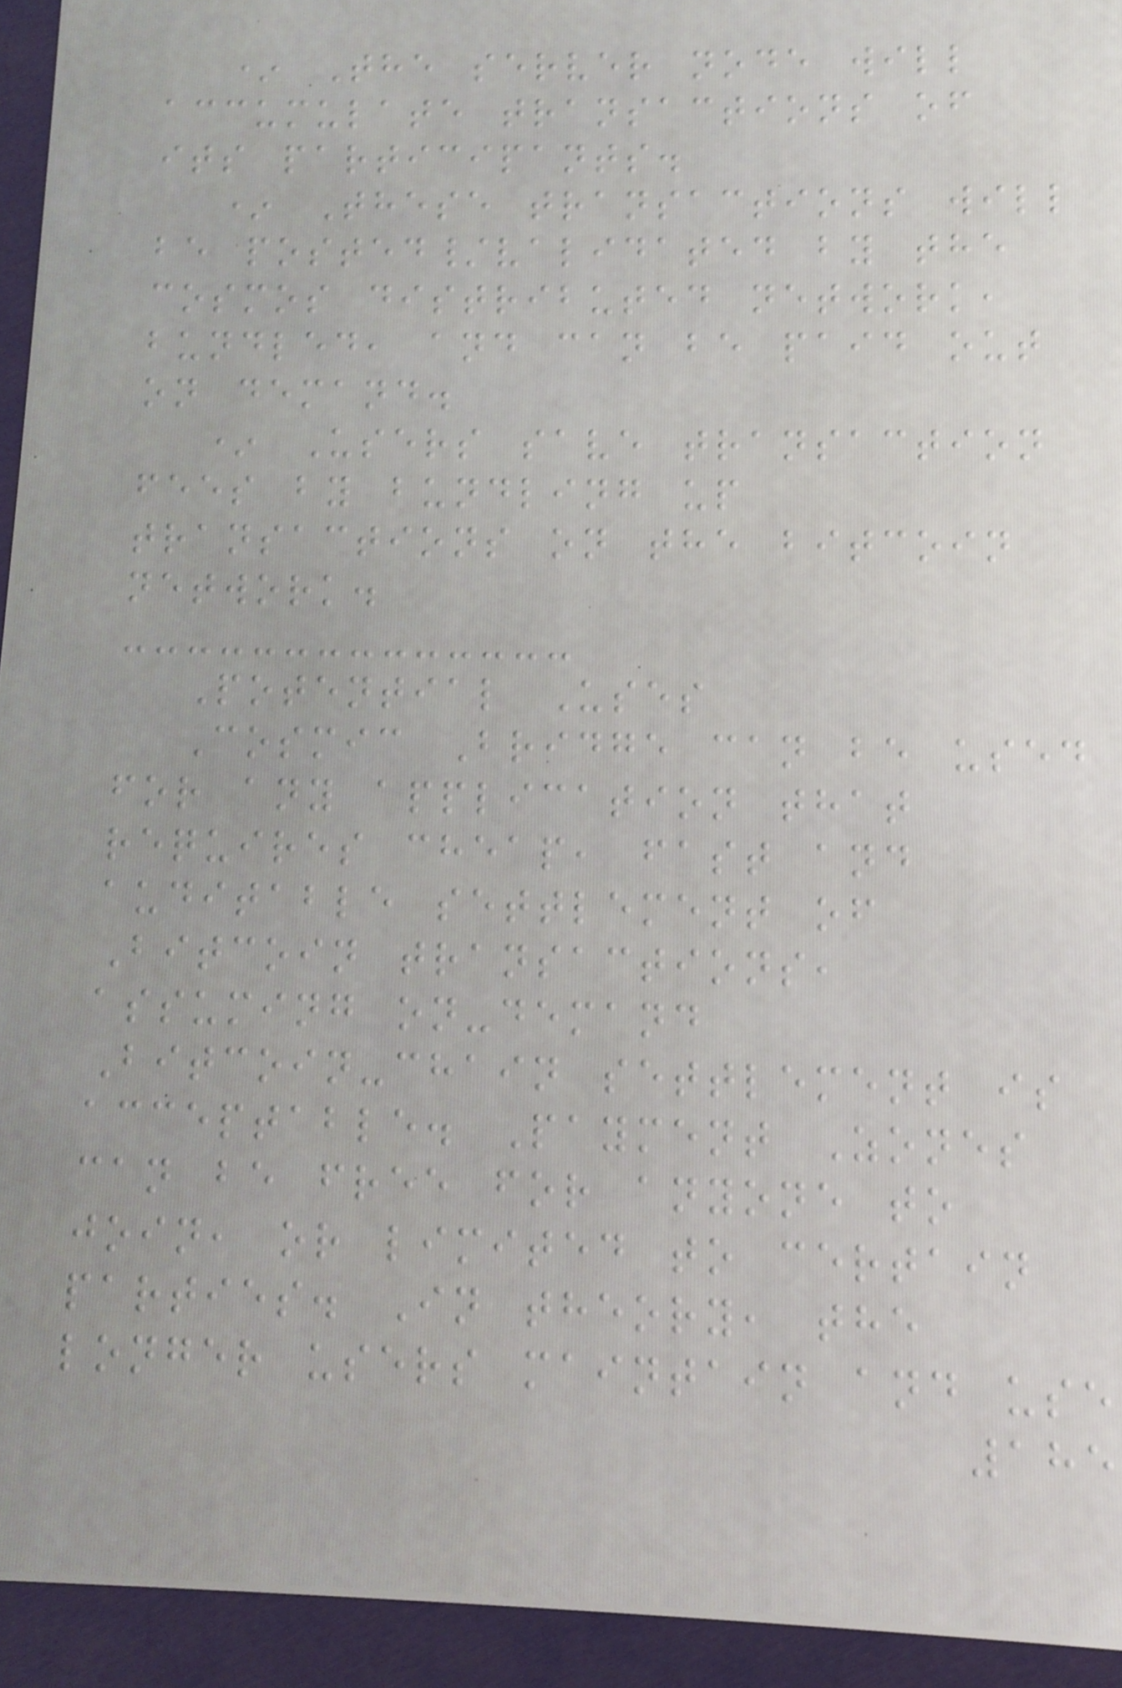* The server node will
accumulate transactions of
its participants.
* These transactions will
be posted/validated by the
cosmos distributed network,
bundled, and can be paid out
on demand.
* Users save transaction
fees by bundling up
transactions on the bitcoin
network.
Potential Uses
Cosmic Bridge can be used
for any application that
requires cheap, fast and
auditable settlement of
Bitcoin transactions,
assuming on-demand
Bitcoin-chain settlement is
acceptable. Payment Zones
can be free for anyone to
join, or limited to certain
parties. In theory, the
longer users maintain and use
185
